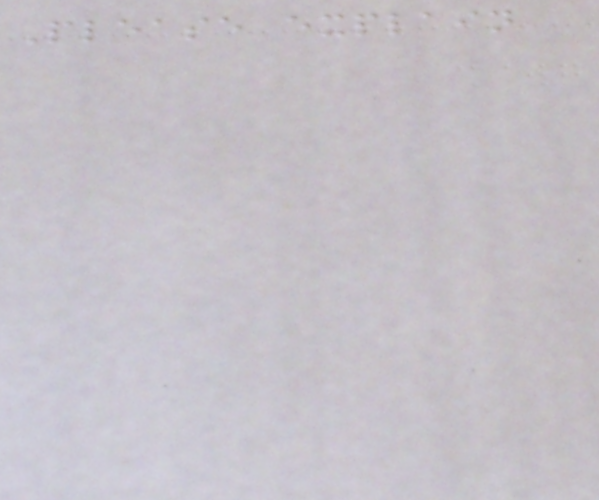Please explain
